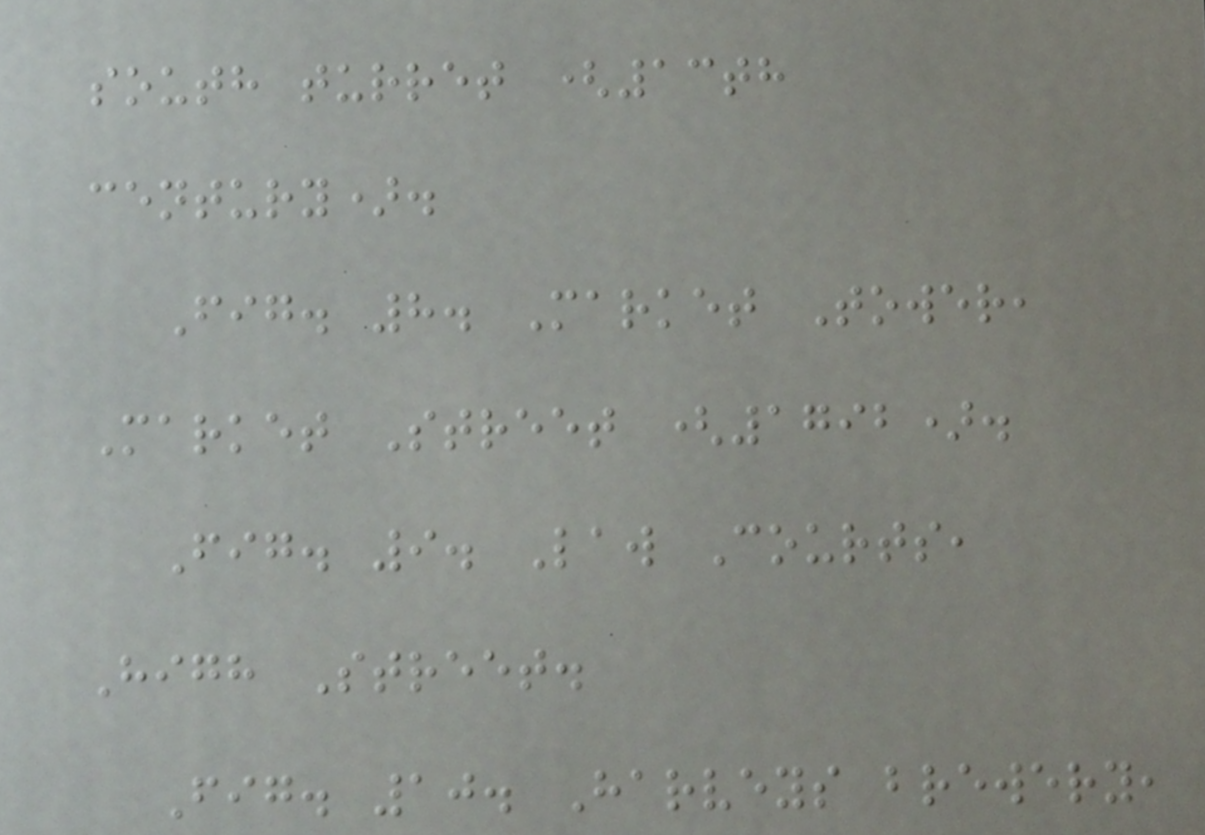south turret (13th
century).
Fig. 8. Market Tower,
Market Street (1792).
Fig. 9. Law Courts,
High Street.
Fig. 10. Harveys brewery,
